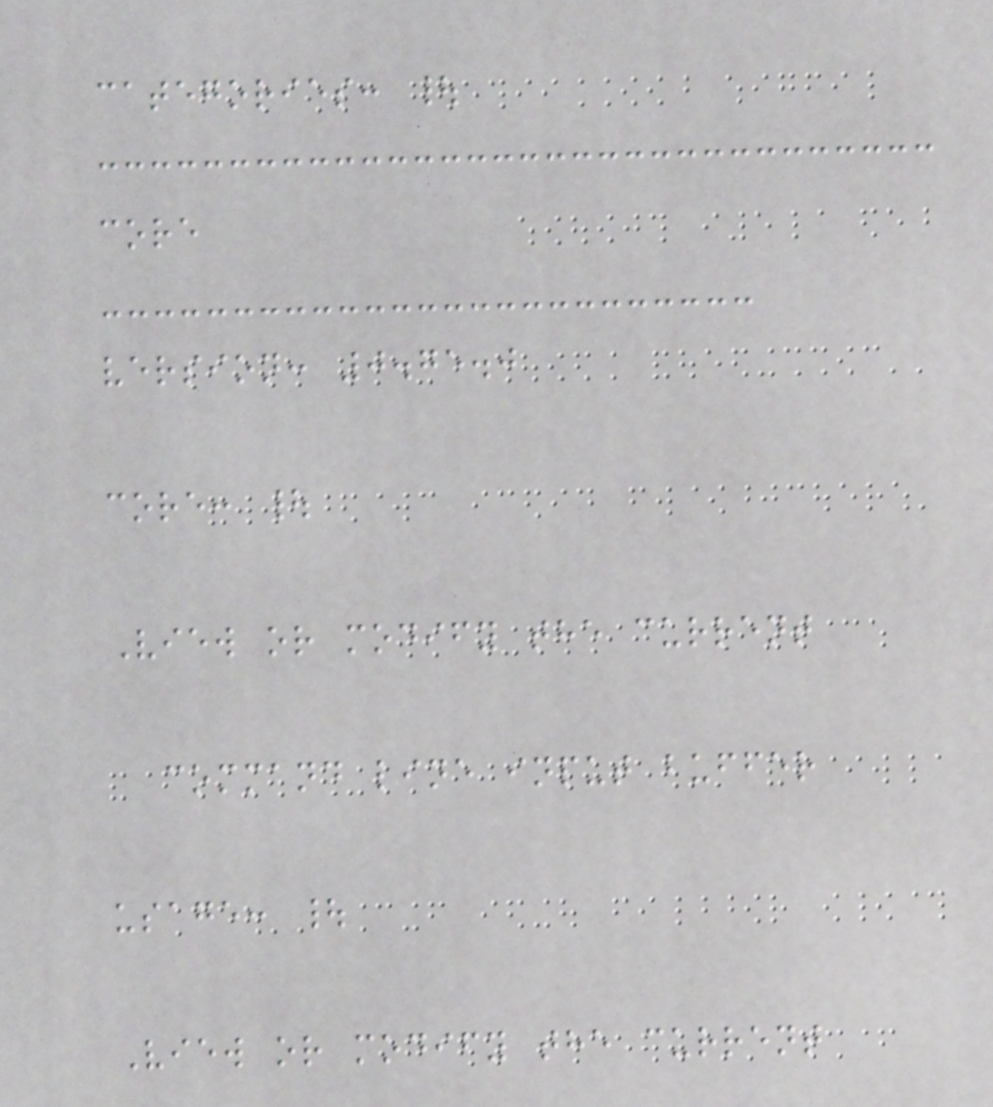categories: |
core
version: 0.75.0
core: |
View or modify the current
command line input buffer
usage: |
View or modify the current
